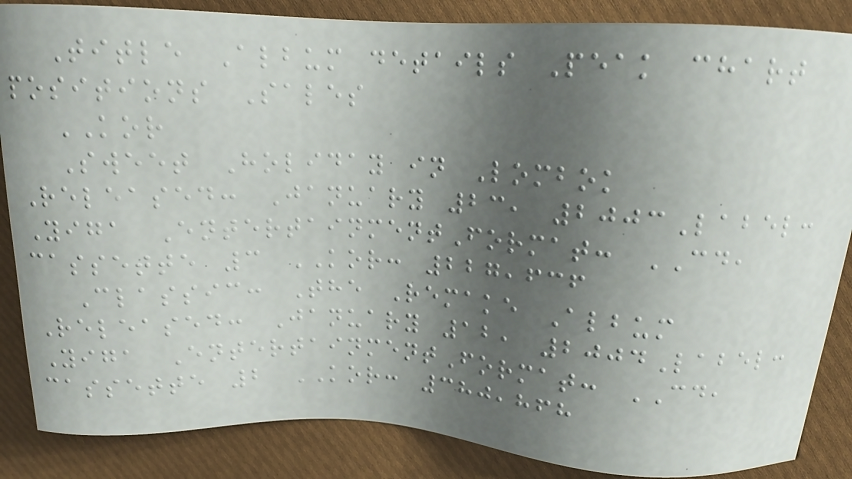Title Album details Peak chart
positions Sales
KOR
Sweet Holiday in Lombok
Released: January 23, 2003Label:
Yiga EntertainmentFormat: CD,
cassette 3 KOR: 227,636
Classic: The Remake Album
Released: January 12, 2004Label:
Yiga EntertainmentFormat: CD,
cassette 2 KOR: 380,868
